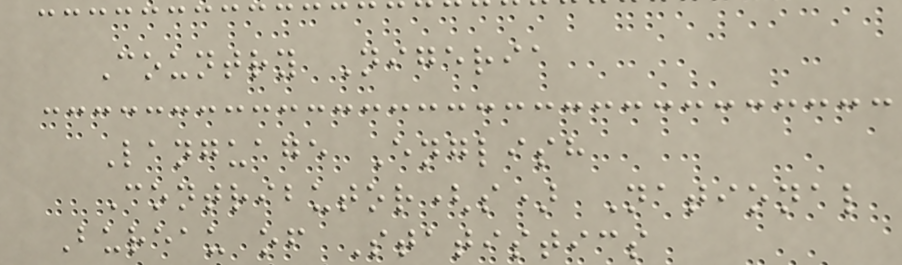Country Nigeria
Language English
Contributor(s) National
Bureau of Statistics
